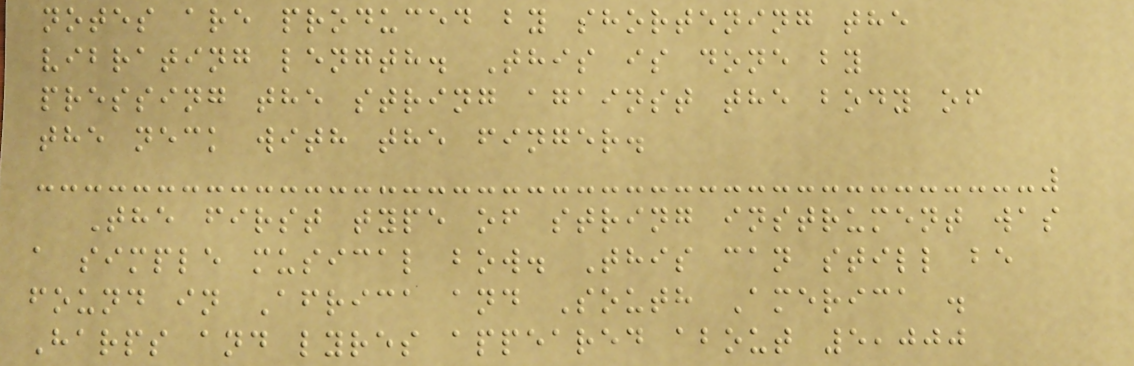notes are produced by shortening the
vibrating length. This is done by
pressing the string against the body of
the neck with the finger.
The first type of string instrument was
a simple musical bow. This can still be
found in Africa and South America .
Harps and lyres appeared about 5,000
